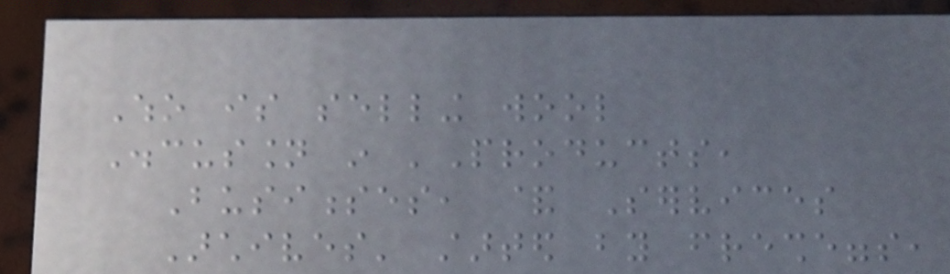Who is selling wool
Discussion in 'Products,
Businesses, & Services
Archives' started by fresheggs,
